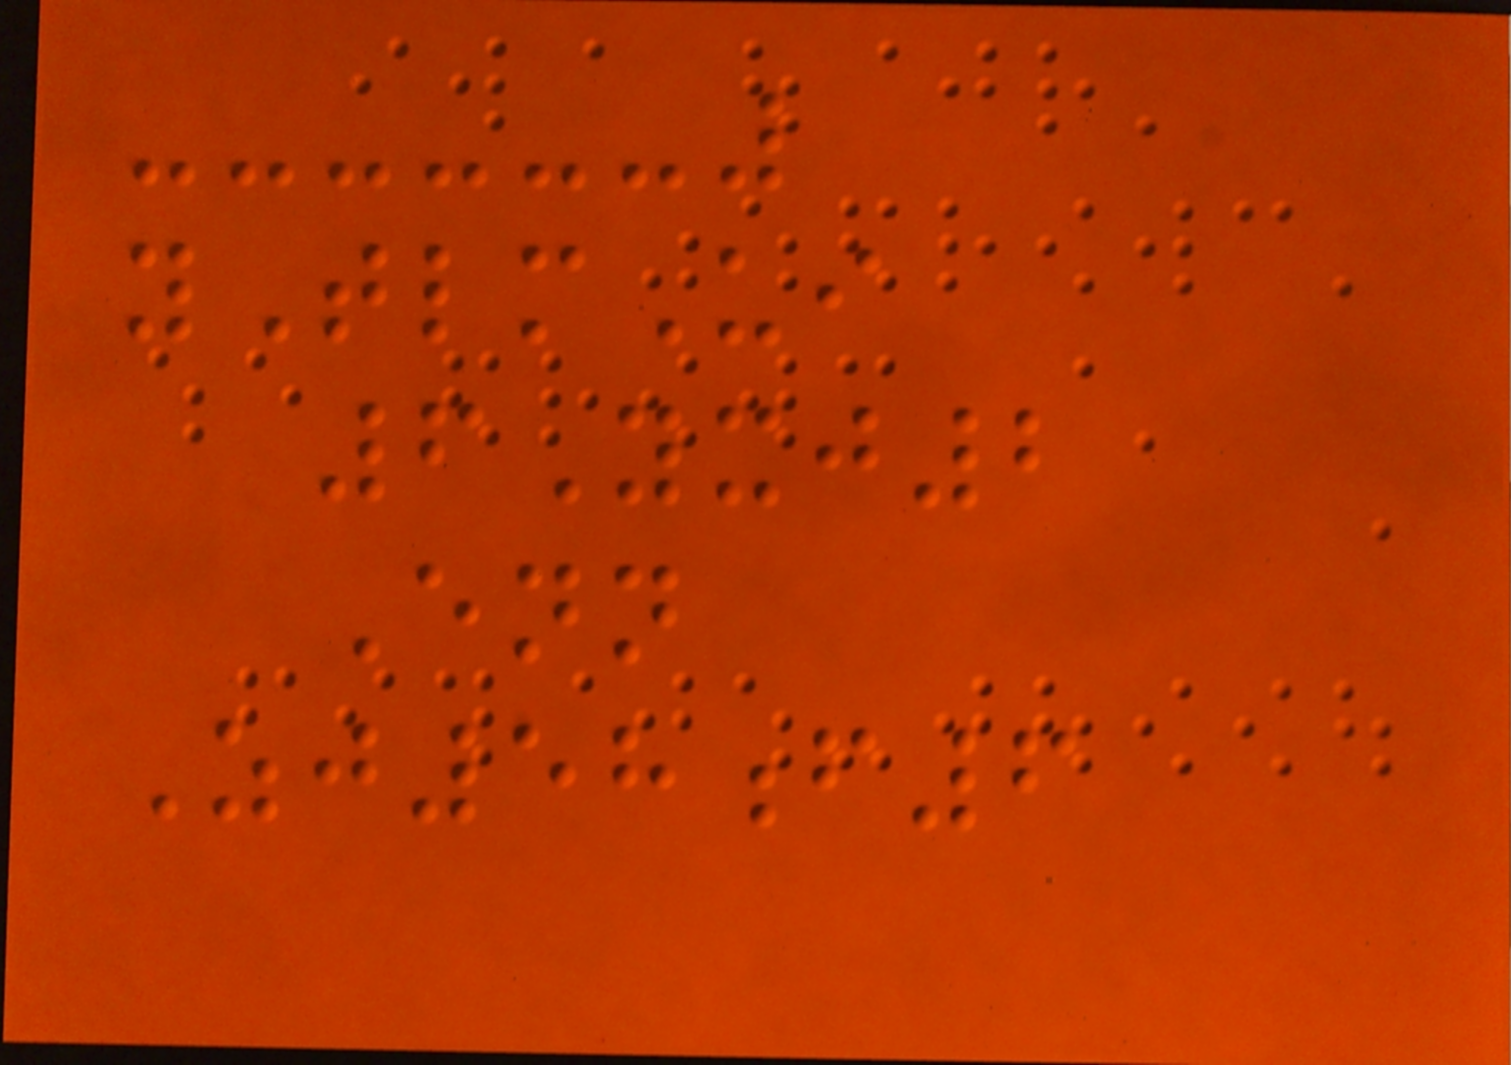yTlmUi
6Yxj2
Enn
Zj58f6
